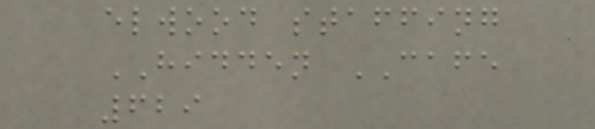elwood staffing
HIDDEN CAFE
629
